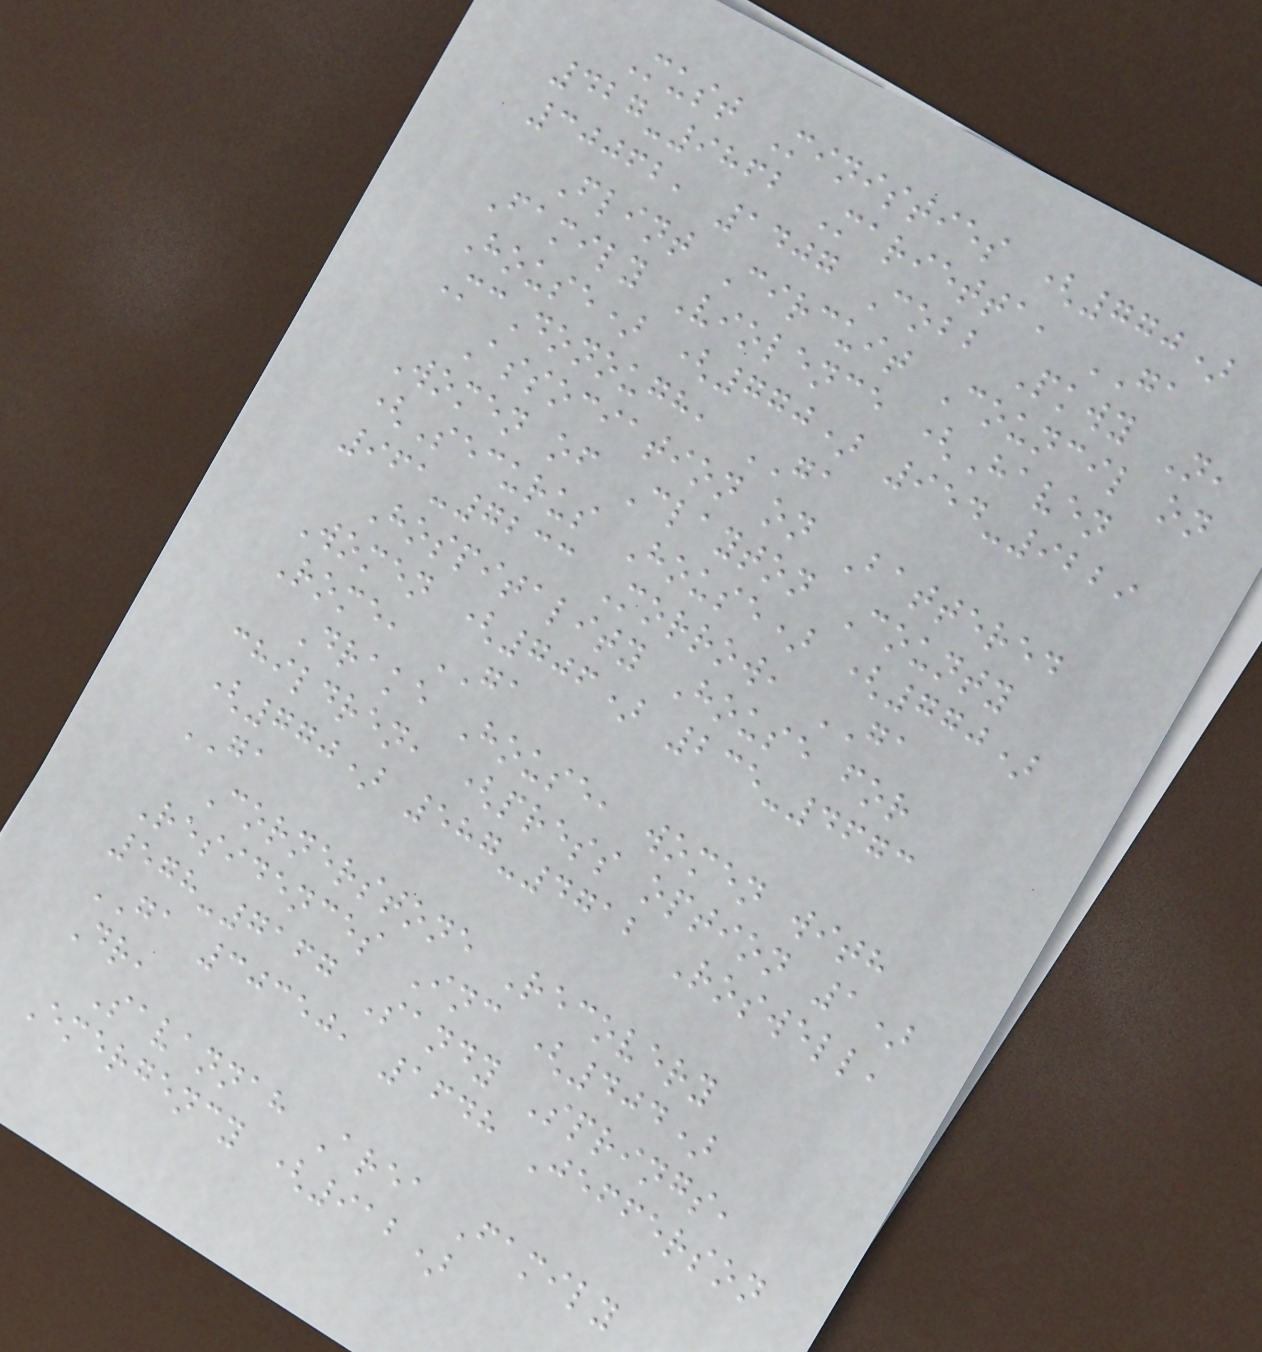Must Ministies (770)
427-9862 Marietta, GA
30062, 1407 Cobb Pkwy N,
Flint Circuit Council on
Family Violence (Haven
House) (770) 954-9229
McDonough, GA
Association on Battered
Women of Clayton County
(Securus House) (770)
961-7233 Morrow, GA
Hospitality House for
Women (706) 235-4673
Rome, GA
Drake House, women with
children, (press option 1)
(770) 587-4712 Roswell,
GA
Cornerstone Recovery
Residences Inc (404)
578-7167 Sandy Springs,
GA 30350, 1648 Jefferson
Dr,
Savannah Area Family
Emergency (912)
